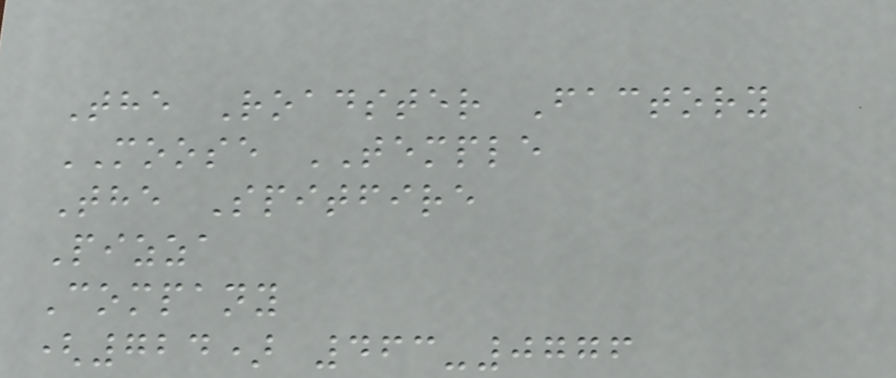The Roadster Factory
MOOSE TEMPLE
The Spitfire
Pizza
Company
(724) 463-0776
